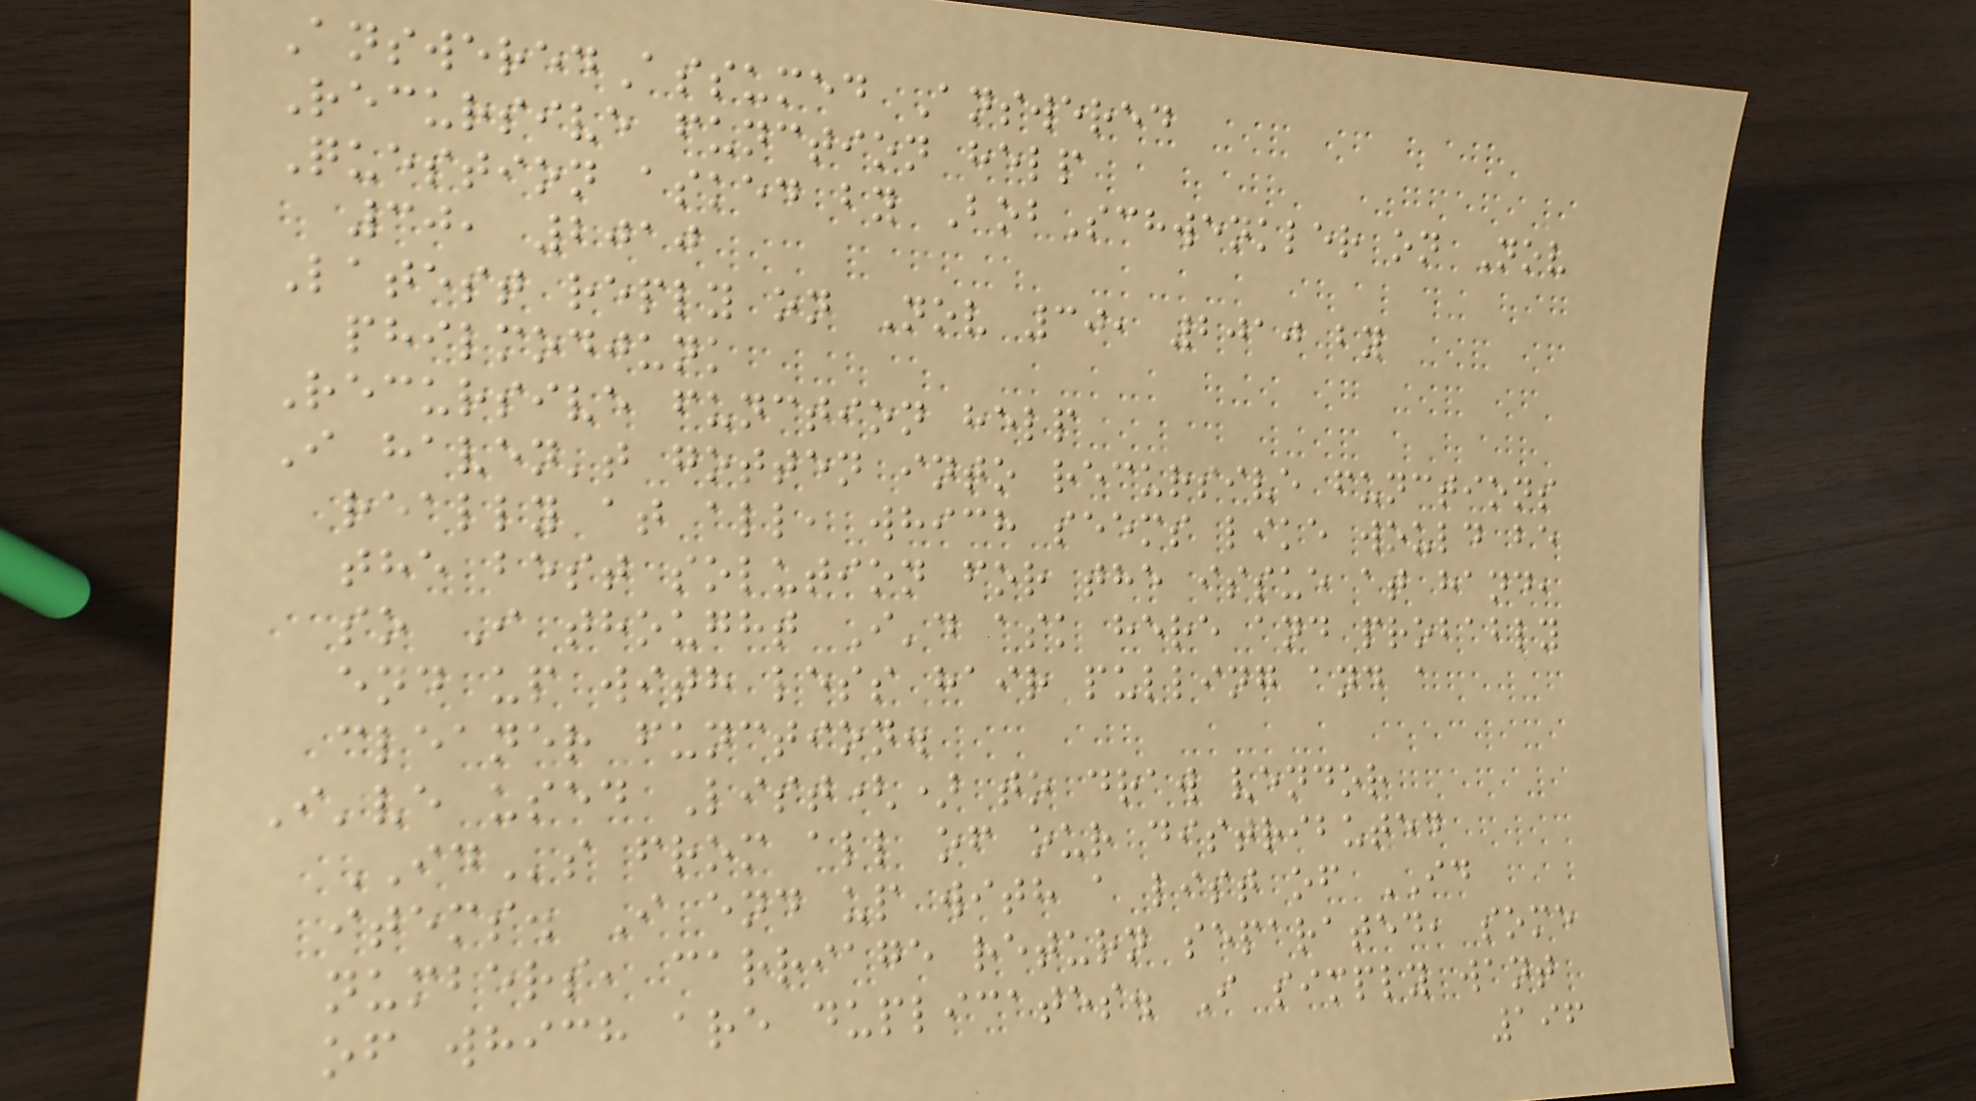AnsweredAssumed Answered
Recursive function help
Question asked by BobSchwenkler on Nov
30, 2010
Latest reply on Nov 30, 2010 by
philmodjunk
Recursive function help
I haven't gotten into recursive functions
really at all, which seems like would be
the best solution for the issue at hand,
so I thought I'd ask here and probably
end up with less hair pulling and a
cleaner function.
I've used List() to draw vendor
IDs from all of our distributed
items. I end up with a list of ID
numbers, carriage return separated, some
of which are duplicates. I simply want
196
